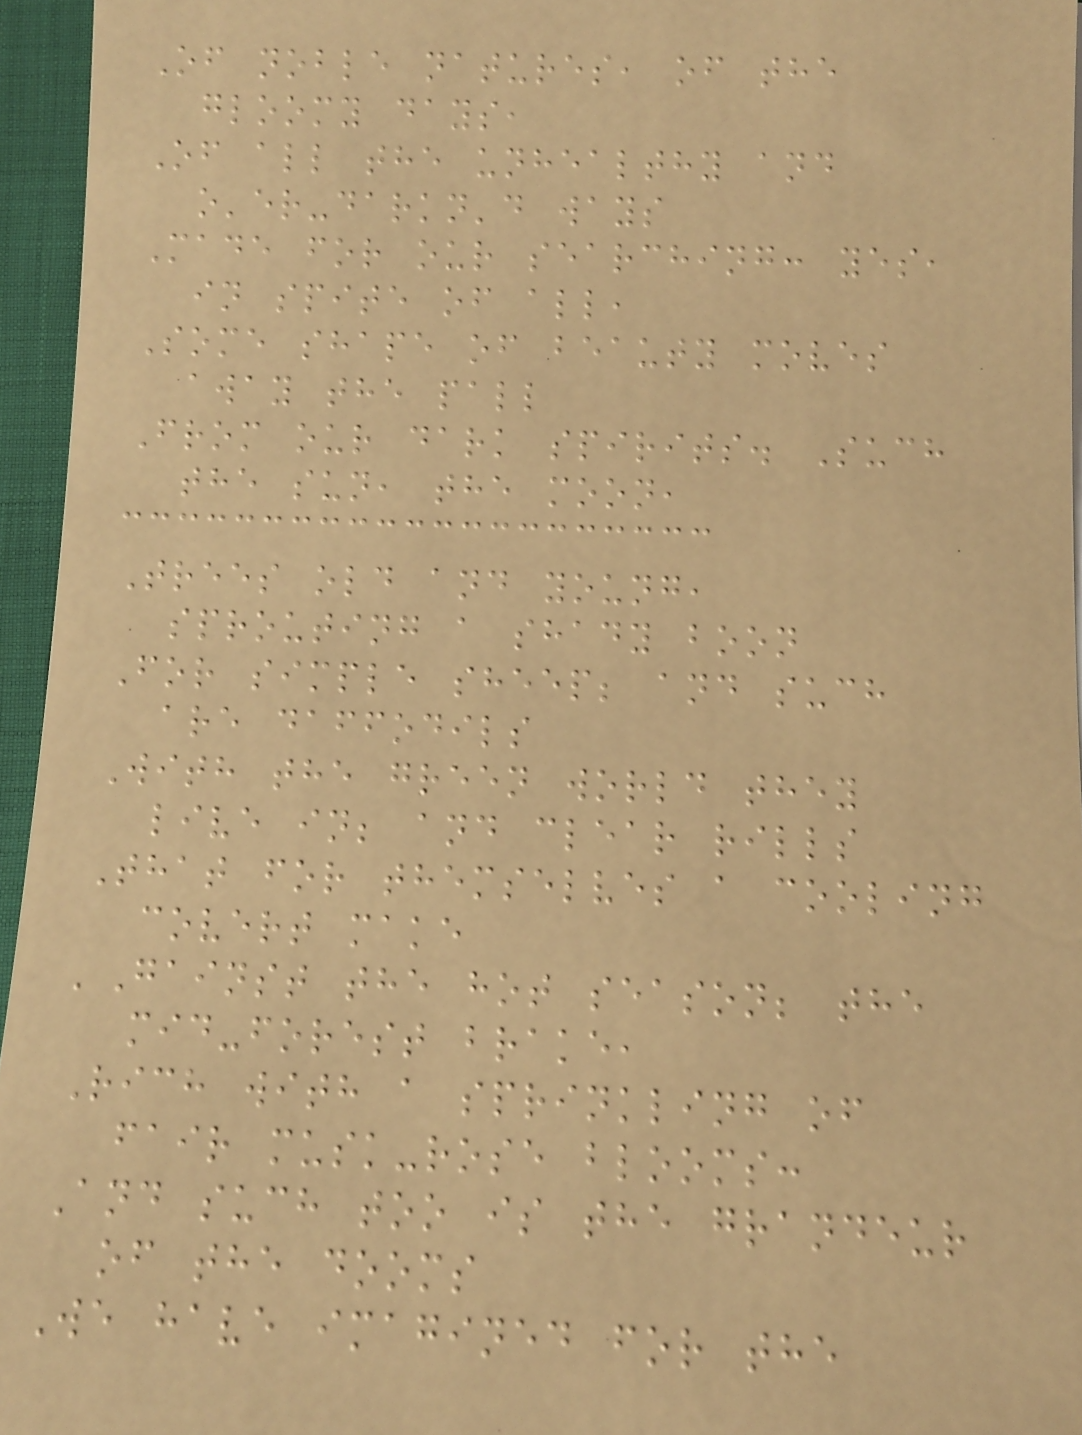Of noble natures, of the
gloomy days,
Of all the unhealthy and
o'er-darkn'd ways
Made for our searching: yes,
in spite of all,
Some shape of beauty moves
away the pall
From our dark spirits. Such
the sun, the moon,
Trees old and young,
sprouting a shady boon
For simple sheep; and such
are daffodils
With the green world they
live in; and clear rills
That for themselves a cooling
covert make
'Gainst the hot season; the
mid-forest brake,
Rich with a sprinkling of
fair musk-rose blooms:
And such too is the grandeur
of the dooms
We have imagined for the
